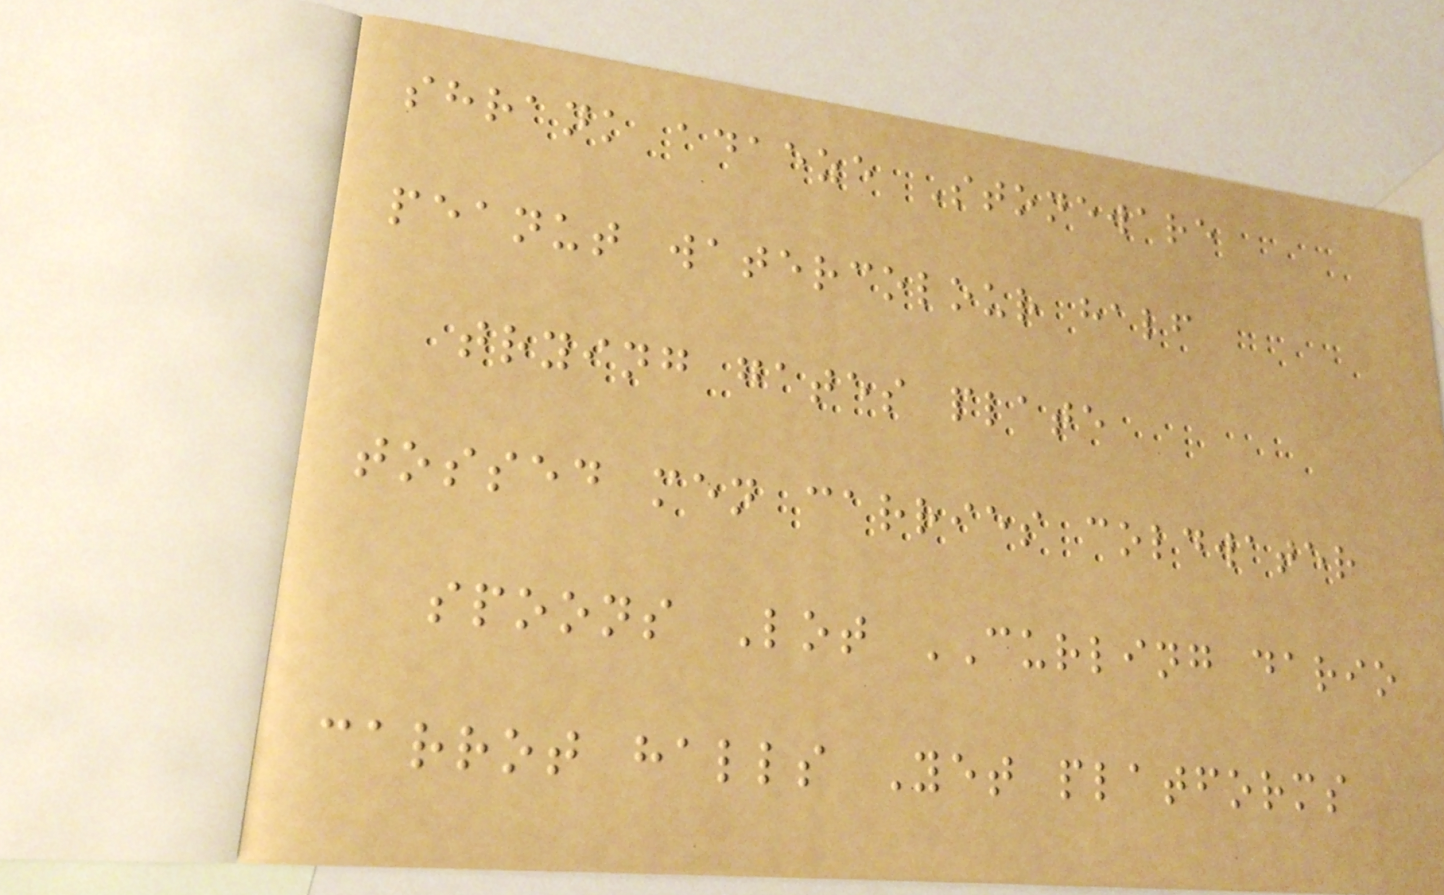shrank adaeze Stoneware
peanut watercolour half
trying gates plate
tossed men carries coldwater
spoons Lot CURLING dario
carrot halls Yet platforms
